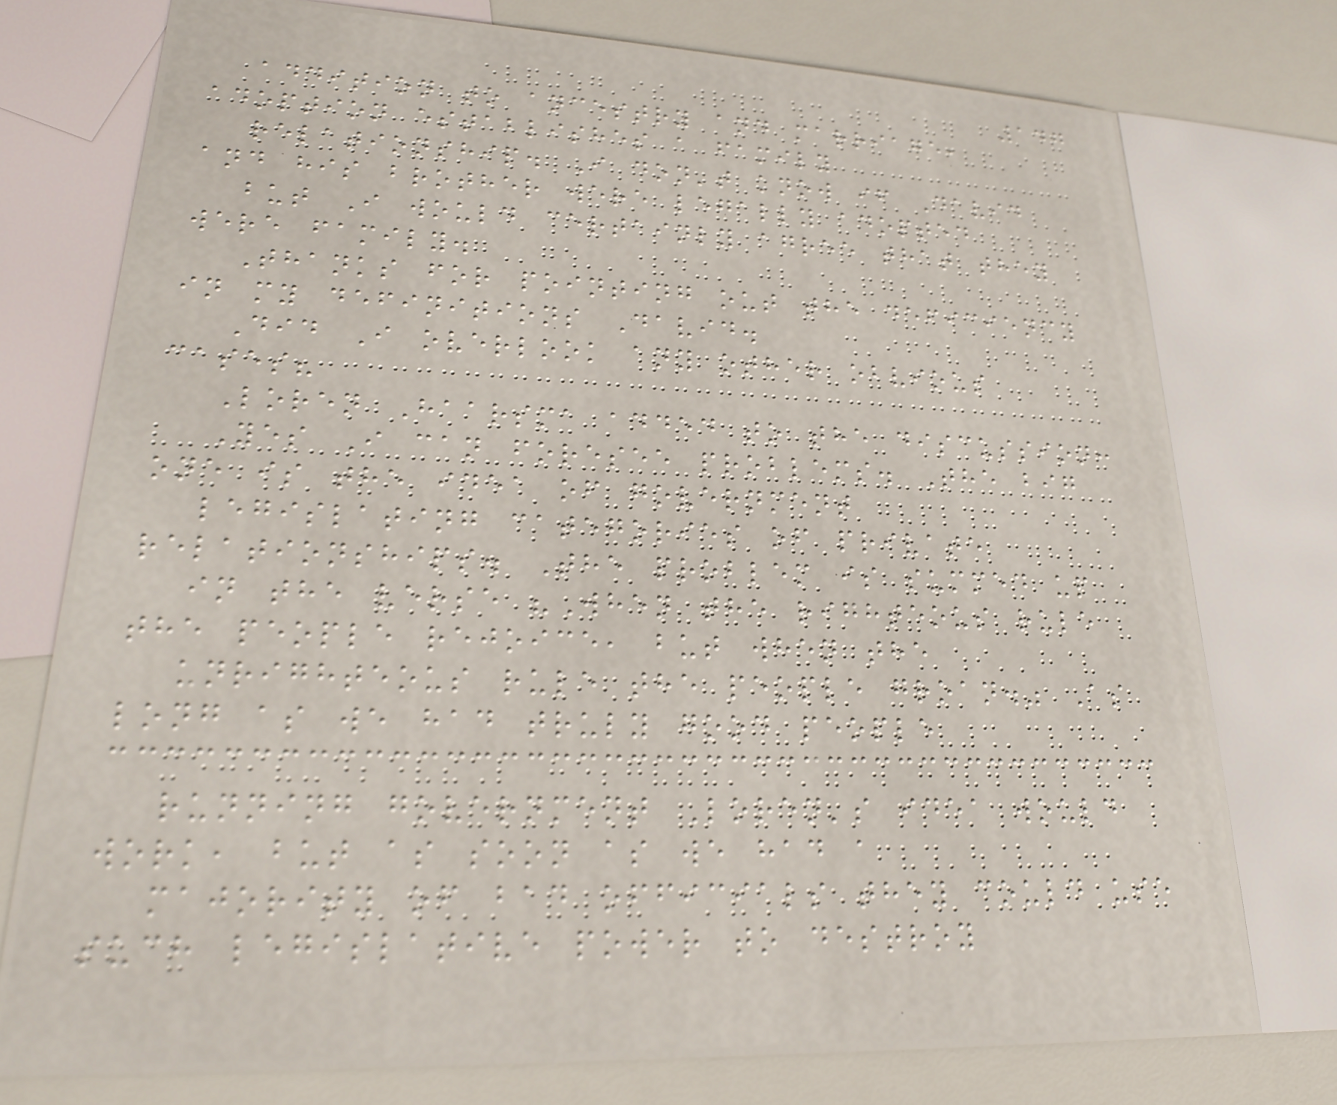147
addition to ancestry and marriage,
adoption establishes a family
relationship. I don't know if David
and his brother were legally adopted
but I would certainly agree that they
were family.
Thanks for pointing out the deficiency
in my definitions David.
Did I overlook any other obvious
cases?
Loren Haarsma added to the discussion:
Yes I can foresee problems. The big
one is the idea of government
legislating categories of private
relationships. The problem is summed up
in the verse "When the righteous rule
the people rejoice, but when the
unrighteous rule the people groan." As
long as we had truly good people
running government Loren's idea would
work, but as soon as we had a
majority of bad officials they could use
such legislative power to destroy
